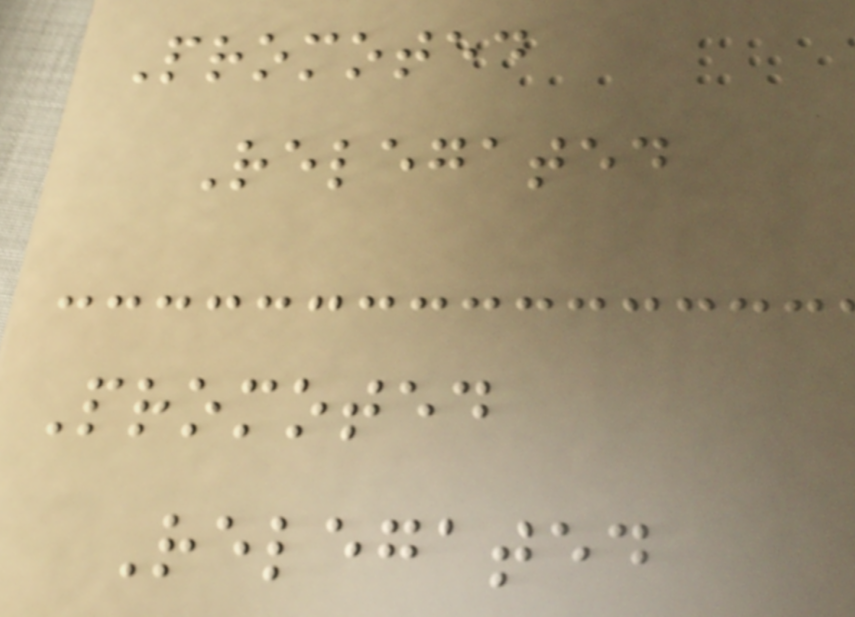Promoted
Relegated
Promoted
Relegated
